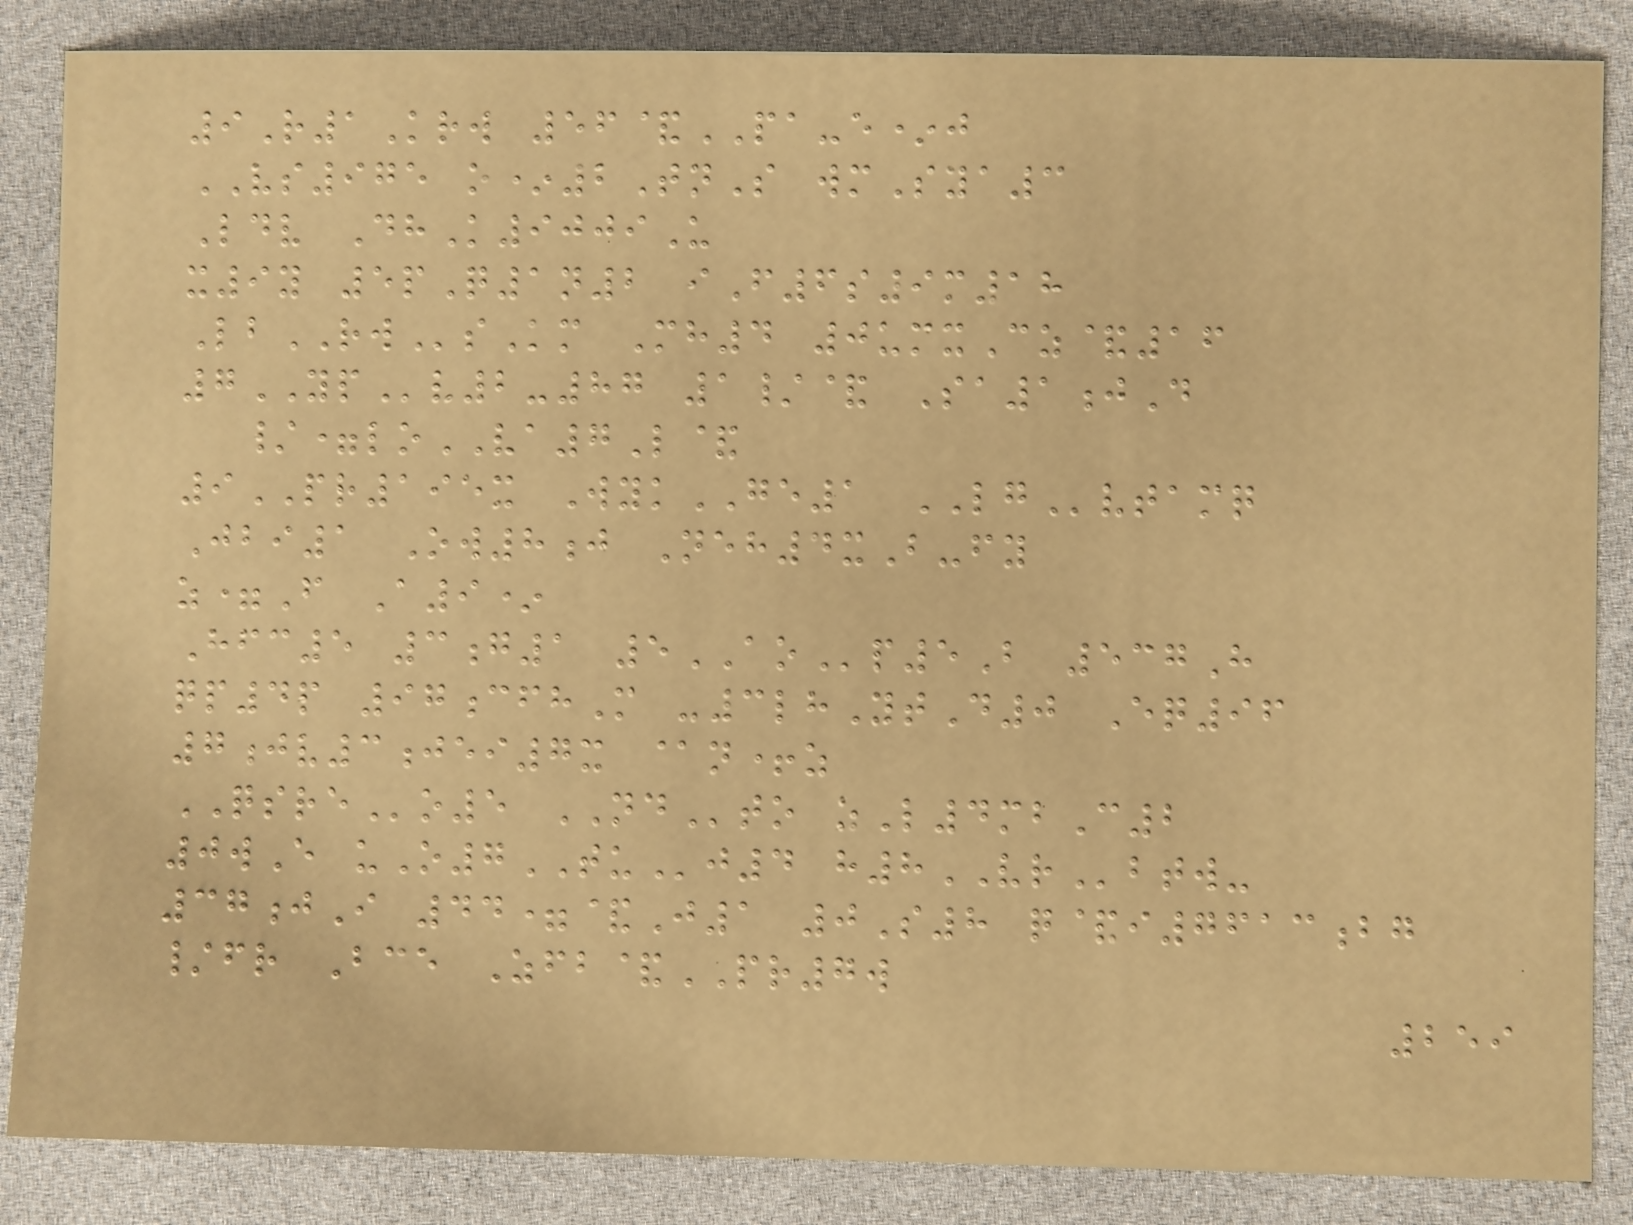9R1Krw 56&PA-e*j
VS975 o*2TnS wmSya3
Ldv DhK9009U
x9y 5pQ1n2 iF6s9m18
LbRWsKm Mh4 0umxCz&16
7YPv2-87 1/& Sa1jD
/=loVA7L&
9PR195x WykGE1 LGvtamq
Jbi1 Ow8j Neh4xB-fy
z=F A9*
Hfc5 3g1 5AOp5B 537H
qp4p 97cfhM -3lhYtD0 Eq96
7jv3jei7x @n+z
QSREo5 NDto zL4mbC2
0wE uO7TUj4 h8VRbtw-
37jI 44=&J1 0S8 q&i7613bg
/fr Bce Zfb&PR7w
259
